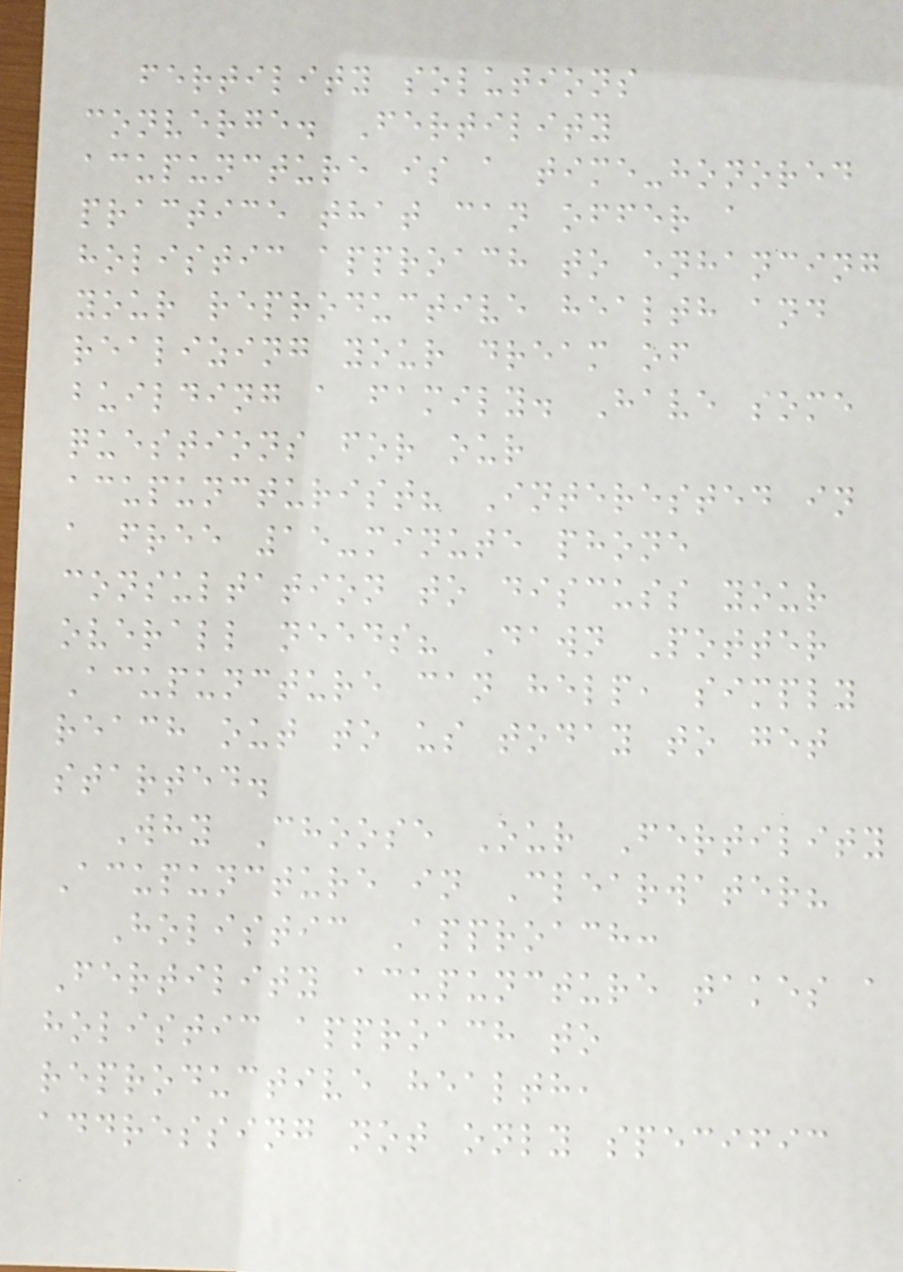fertility solutions
converge. Fertility
acupuncture is a time-honored
practice that can offer a
holistic approach to enhancing
your reproductive health and
realizing your dream of
building a family. Have some
questions for our
acupuncturist? Interested in
a free 15-minute phone
consultation to discuss your
overall needs? Dawn Potter
Acupuncture can help, simply
reach out to us today to get
started.
Why Choose Our Fertility
Acupuncture in Clearwater?
Holistic Approach:
Fertility acupuncture takes a
holistic approach to
reproductive health,
addressing not only specific
